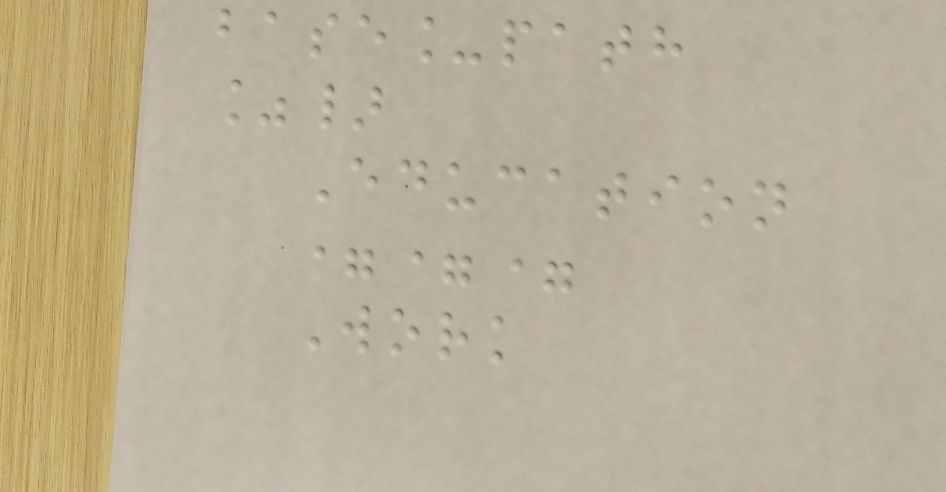base_path
%}
Education
===
Work
